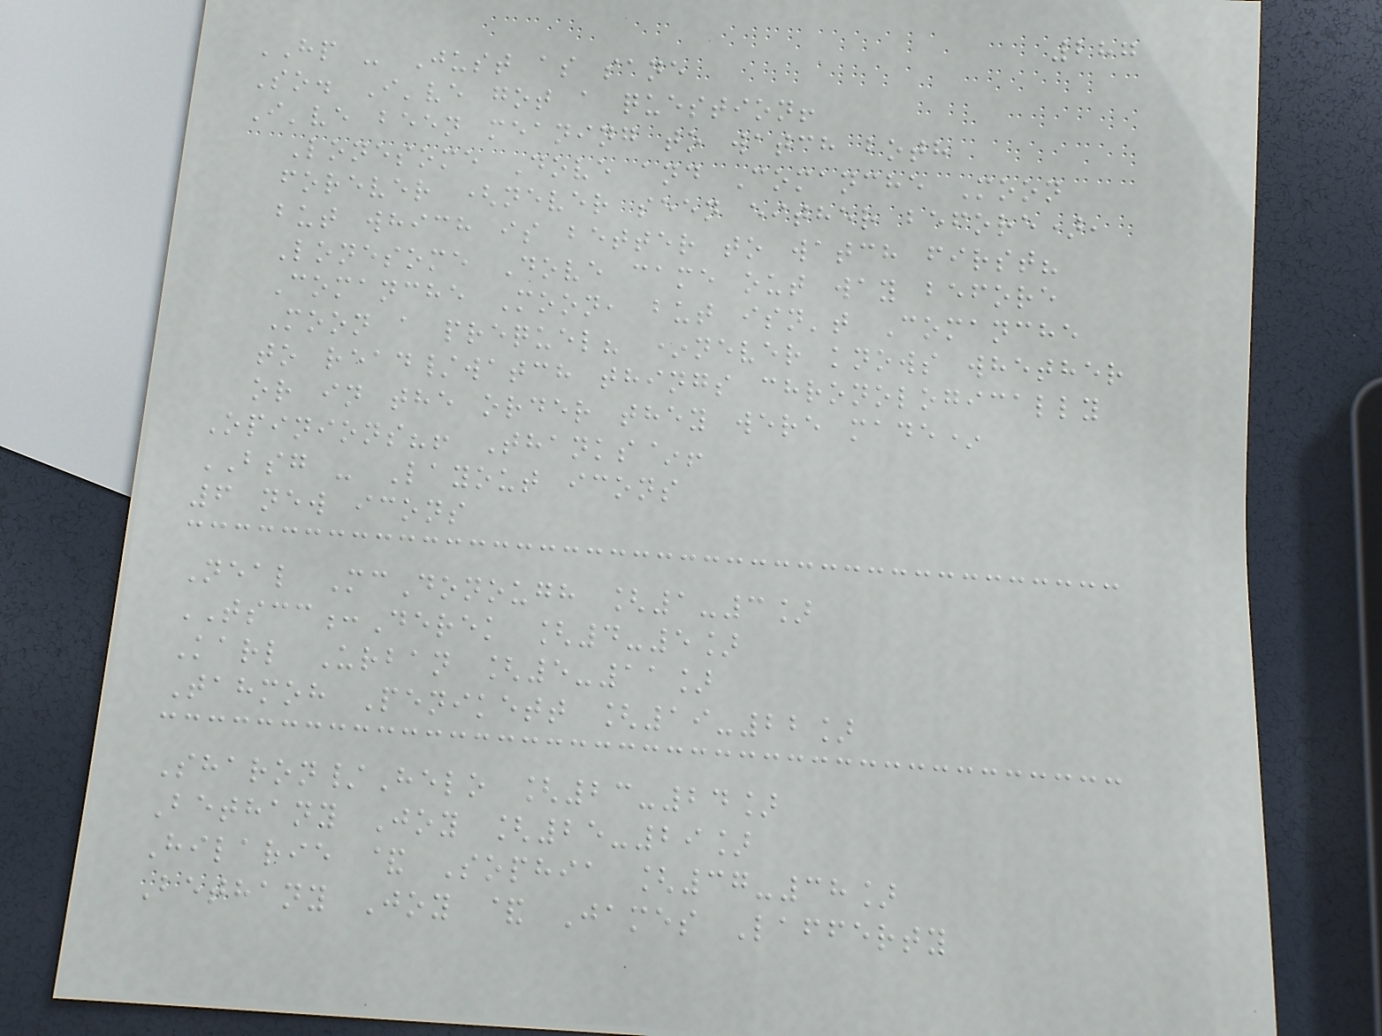287
HP - Just as sane
So. I've got a question!
I've been meaning to watch both
Lonesome Dove and Comanche Moon
forever (never seen either before),
but which is better to watch first?
Lonesome Dove came out way before
Comanche Moon, but isn't Comanche
Moon a prequel? *never knows whether
to read/watch things chronologically
or in the order they were made*
Opinions?! Thanks~!
BSG - Layout icons
6 new icons
Neal McDonough [1-3]
TSCC:Derek [4-5]
Karl Urban [5-11]
Tahmoh Penikett [19-22]
Sharon/Helo [23-24]
Bethany Joy [25-29]
Hilarie & Sophia [37-38]
Bethany Joy & James Lafferty
